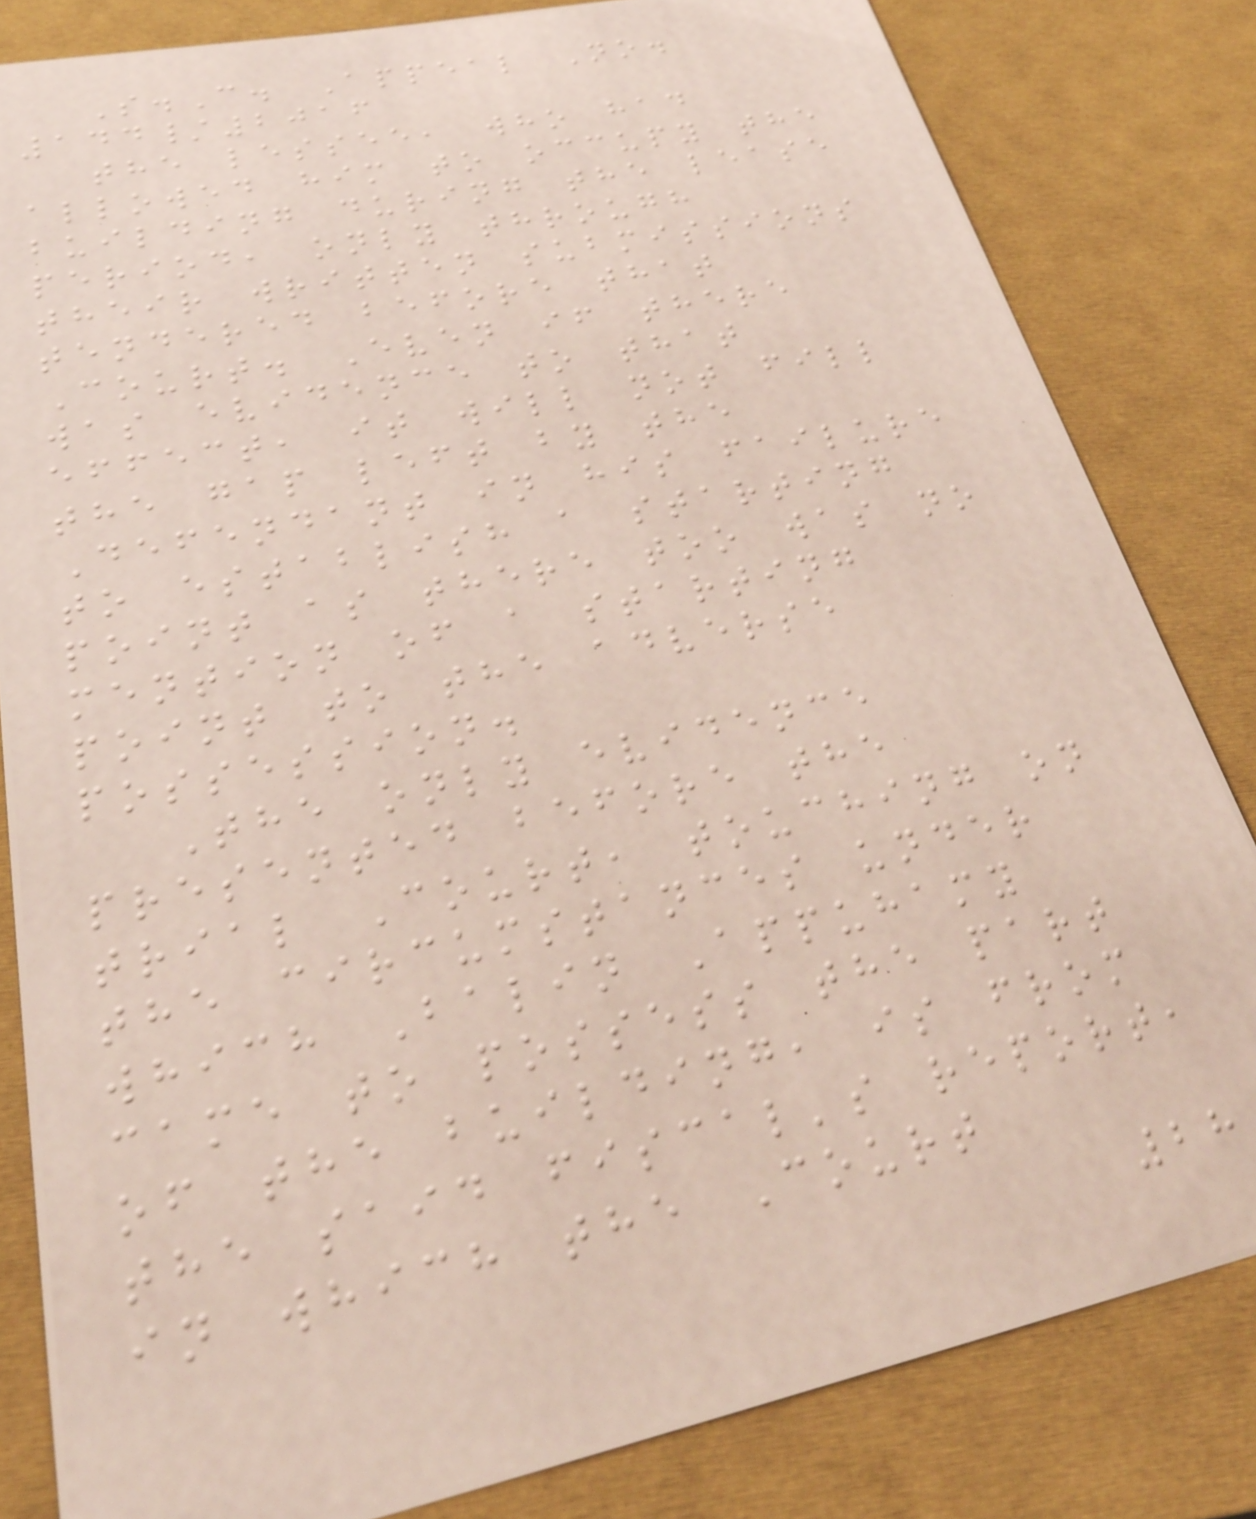S.C. Appeal No.
144/2016
the lessee, who had
allowed him to occupy the
building during the lease
period, only through
their written submissions
tendered before that
Court. Even if there
was evidence to that
effect, it will not fill
the gap left by the
Defendant in his failure
to establish a starting
point as there too was no
mention of a starting
point to the adverse
possession.
The only evidence
presented before the
trial Court, touching on
the circumstances under
which Balin Appuhamy
came to possess the part
of the building, is from
the said fiscal's report,
in which the Court
28
